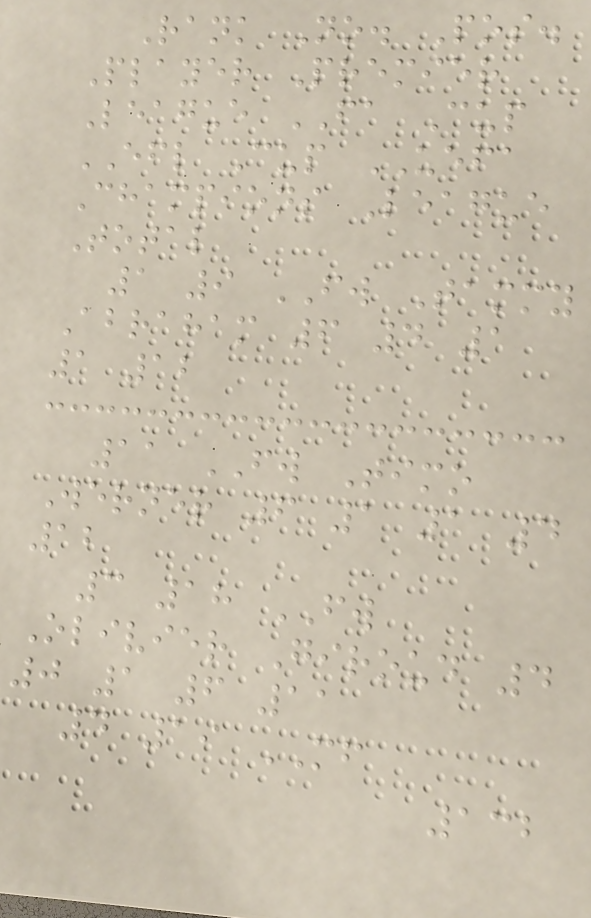Rank No. Pos.
Player Premier
League FA Cup
EFL Cup UEFA
Champions League
Total
1 9 FW Tammy
Abraham 6 4 1
1 12
11 FW Timo
Werner 6 1 1 4
12
3 18 FW
Olivier Giroud 4
0 1 6 11
4 19 MF
132
